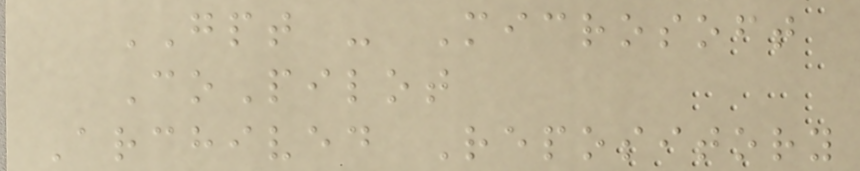GPT - Microsoft
CoPilot
Archived Repository
